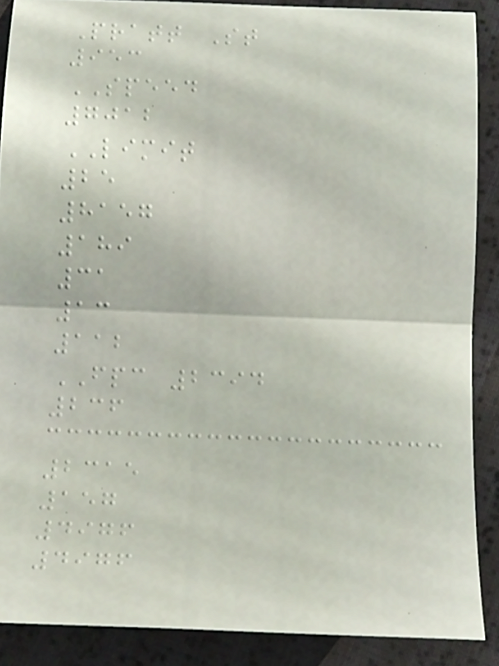Pratt St
953
SPEED
7012
LIMIT
25
8157
189
31
13
112
FPC 2394
236
2315
157
4976
4976
